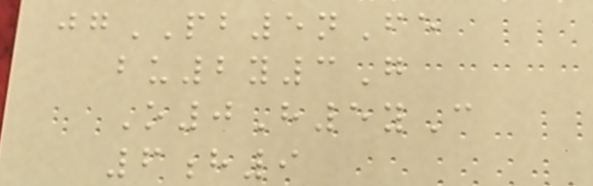jgPB5nFe
bu2y3G
O0H5yC
6h9
